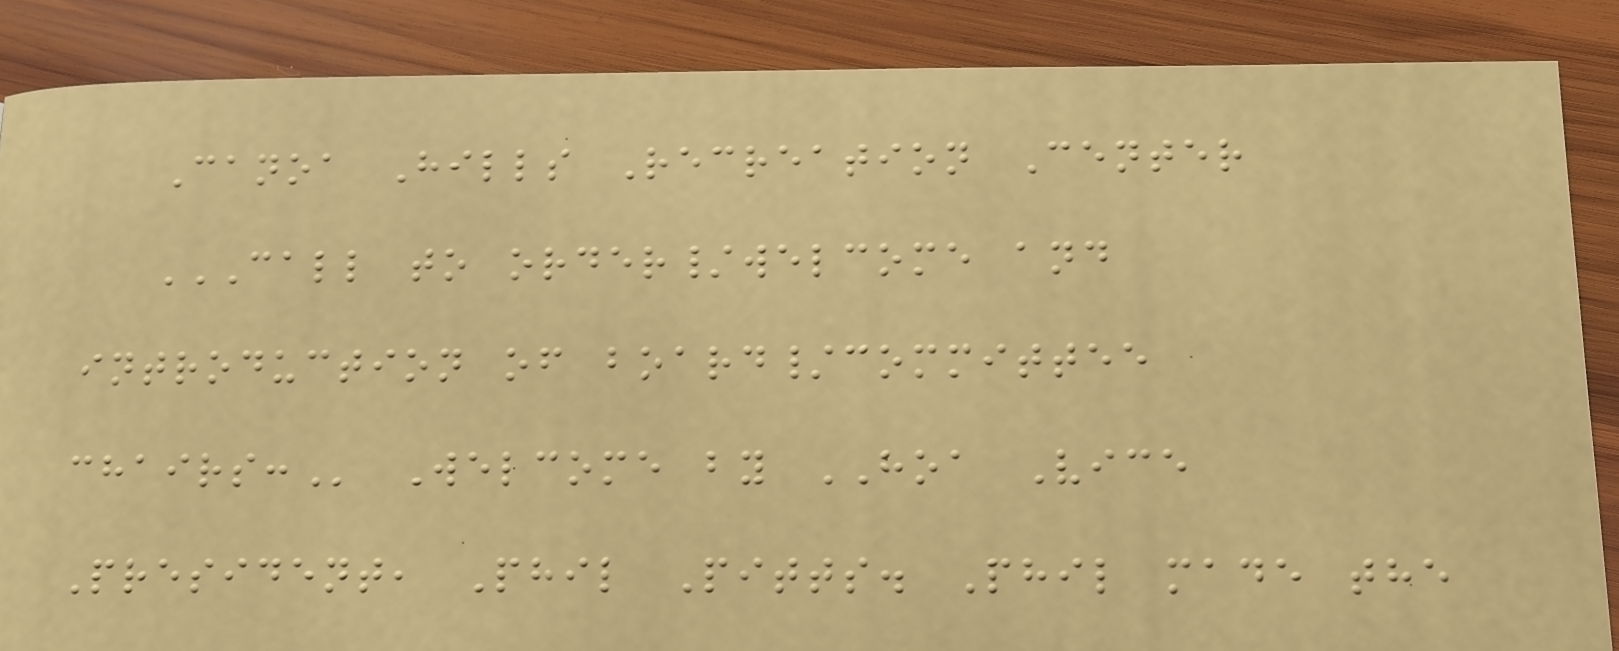Canoa Hills Recreation Center
CALL TO ORDER/WELCOME AND
INTRODUCTION OF BOARD/COMMITTEE
CHAIRS: Welcome by HOA Vice
President, Phil Pitts. Phil made the
